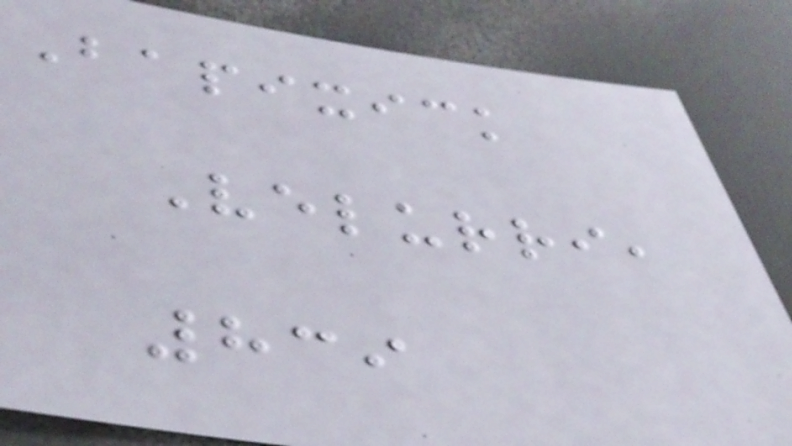Bapixick
Velurri,
839
